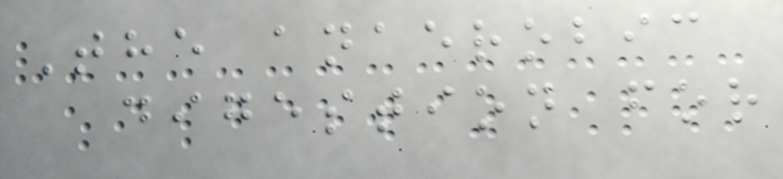The anaerobic
digestion for
